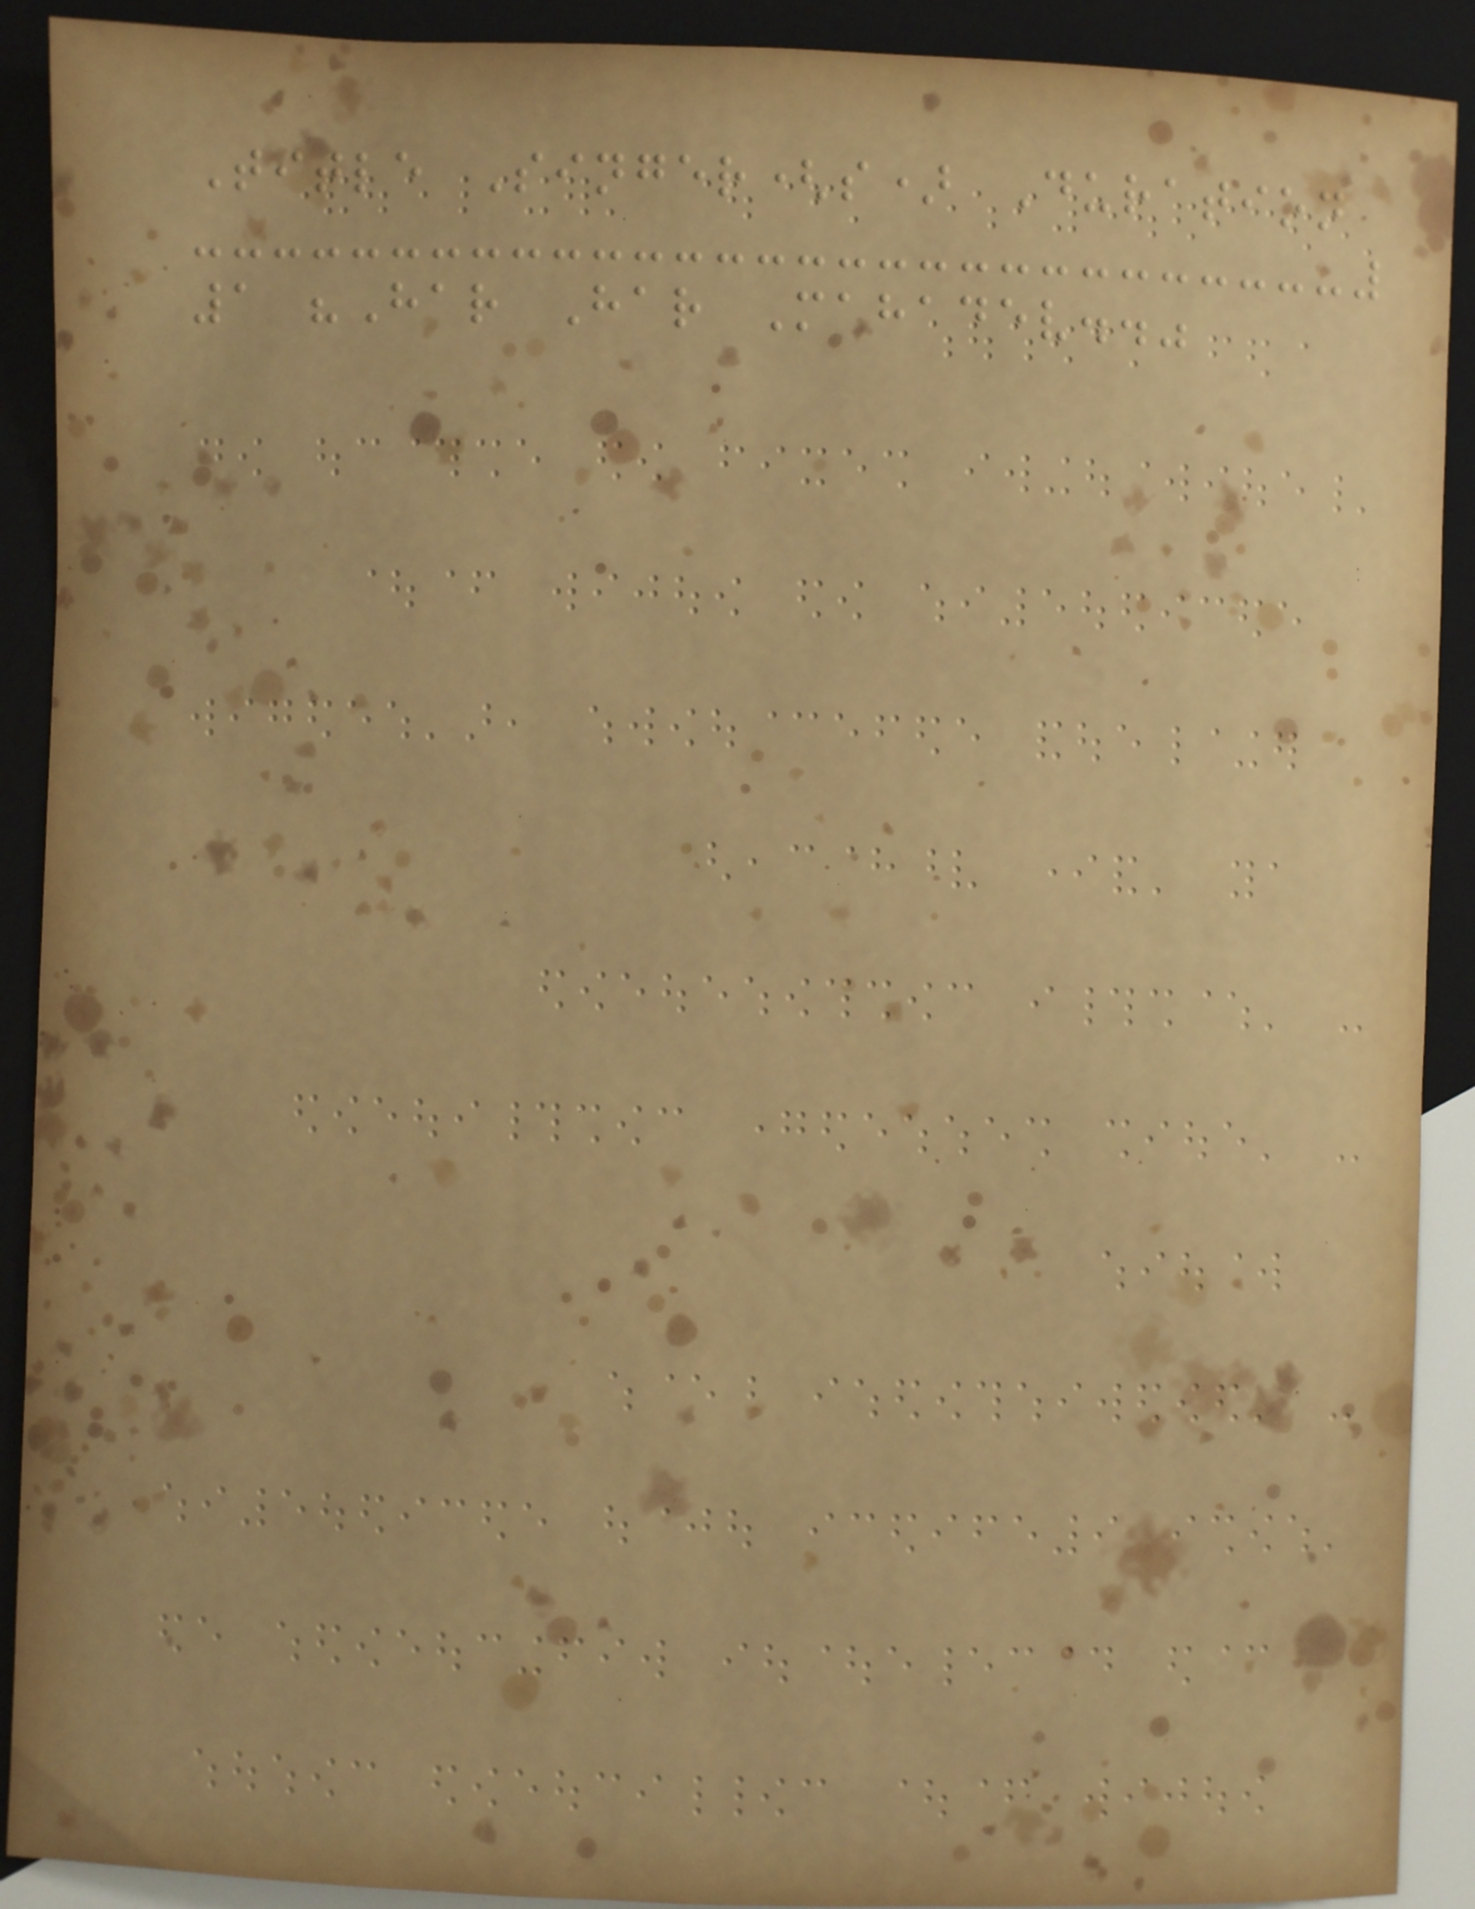Title Singer(s) Duration
1 "Har Har Mahadev.."
